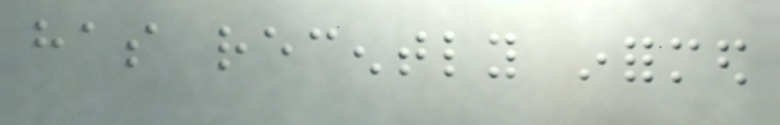has recently informed
